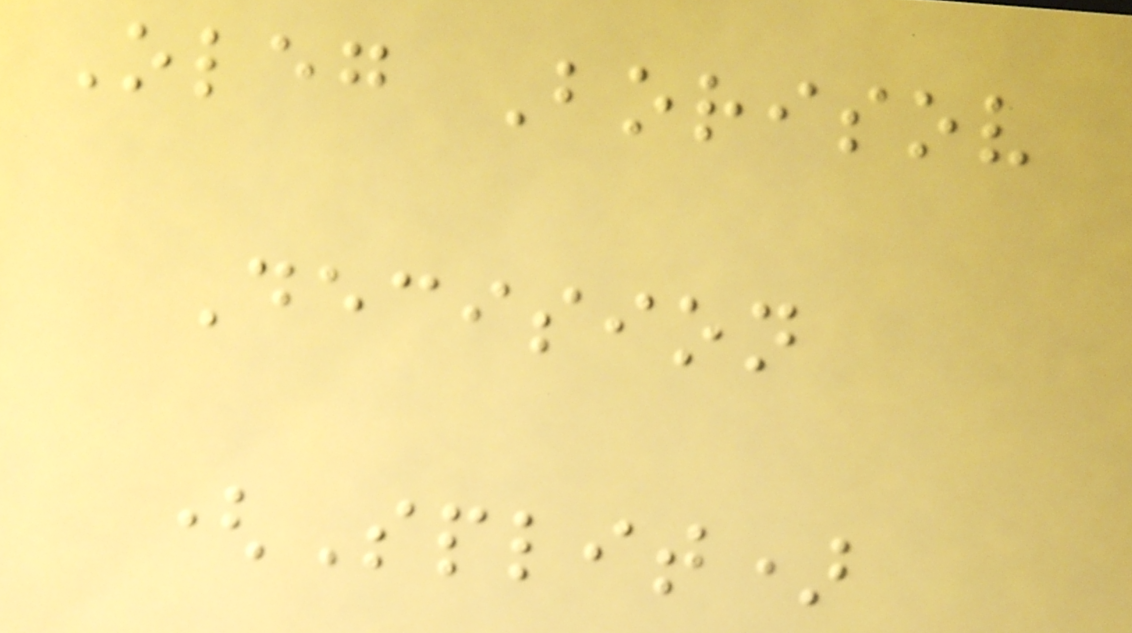Oleg Borisov
Decision
(Split)
